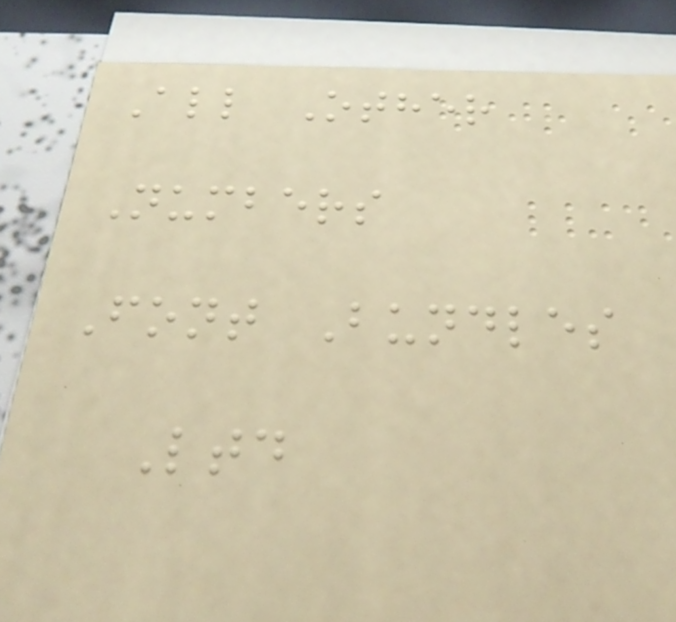All Other
Numbers
Font Bundles
Ltd
